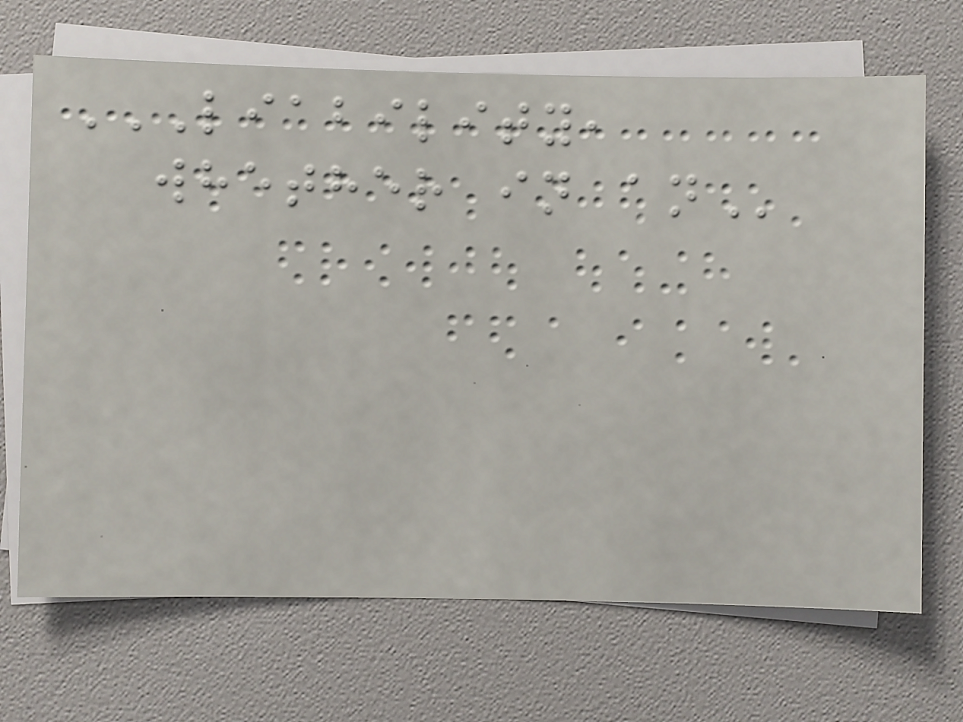LIABILITY,
WHETHER IN AN
